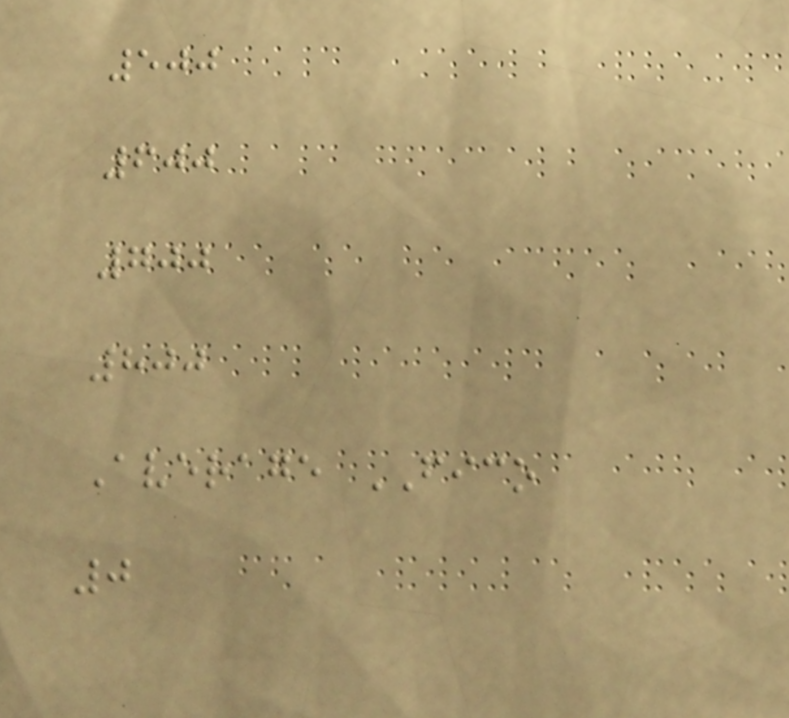500
600
700
800
Average FICO
0
